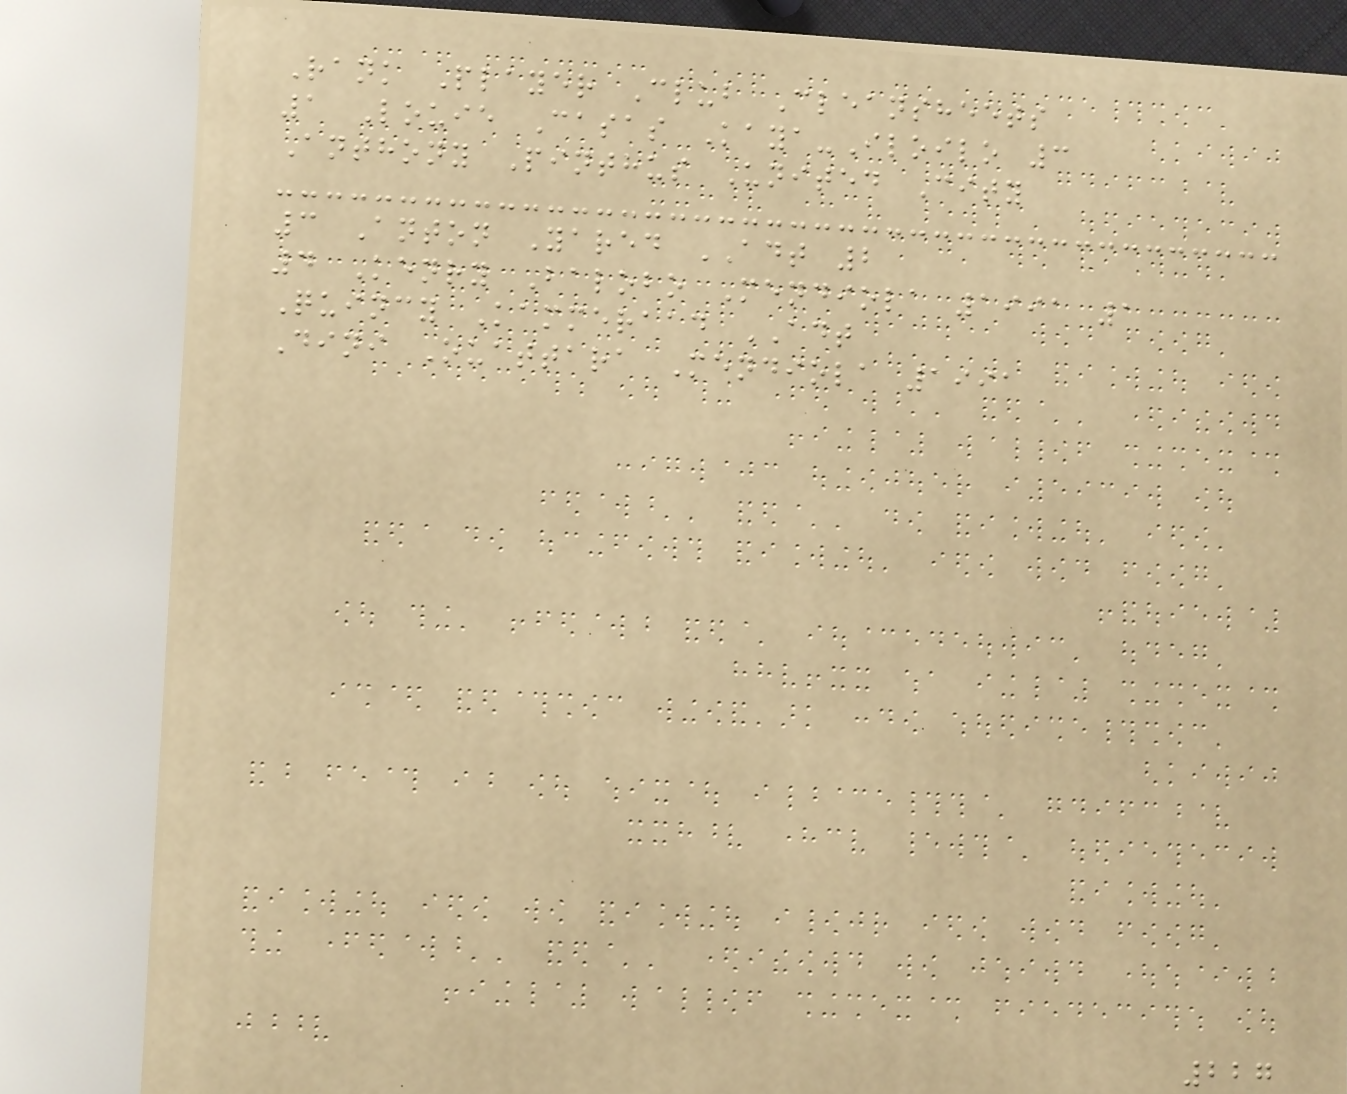Rank Player Club Cleansheets
1 Louie Casas Kaya-Iloilo 3
Anthony Pinthus United City
3 Anton Yared ADT 2
4 Kenry Balobo Mendiola 1991 1
Quincy Kammeraad ADT
Dini Ouattara Mendiola 1991
227
